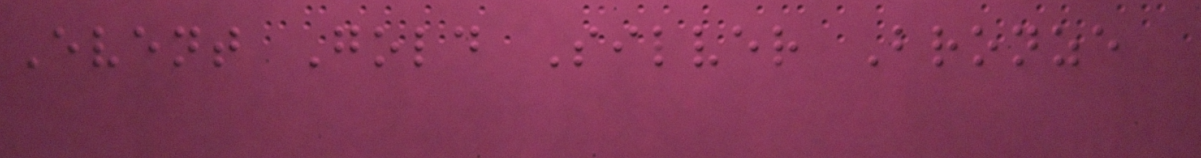Event Gold Silver Bronze
